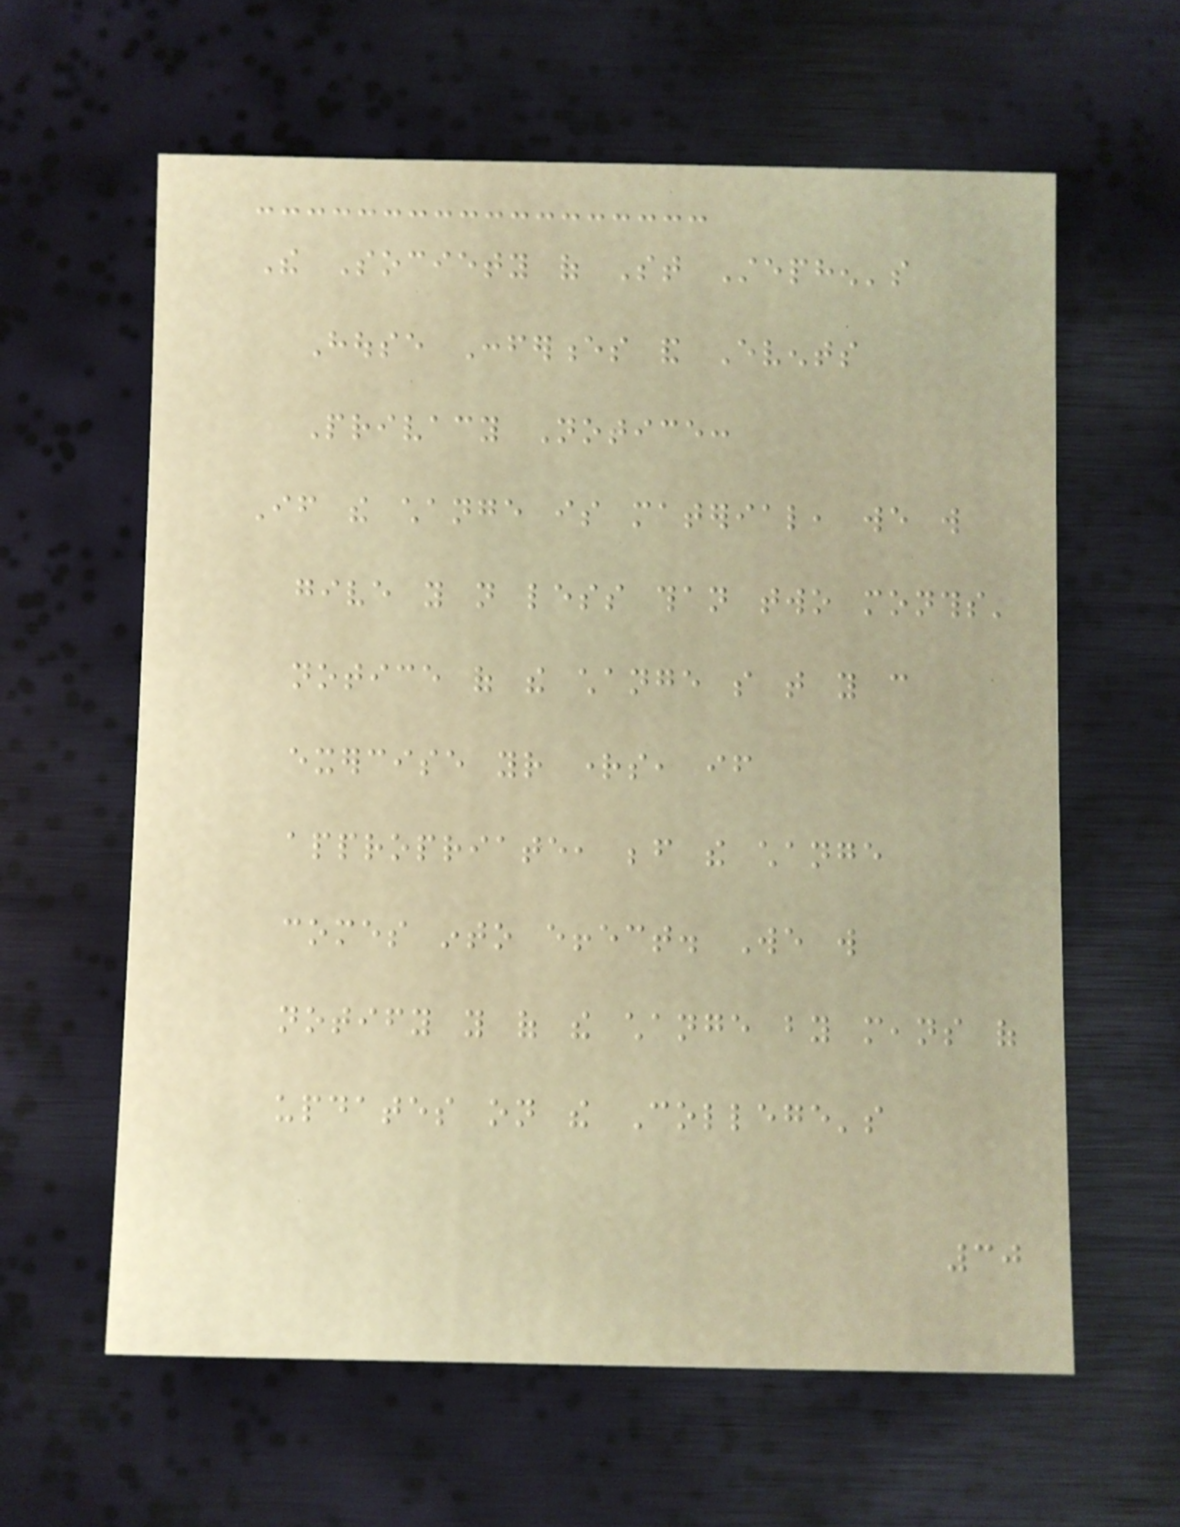The Society of St Stephen's
House Conferences and Events
Privacy Notice:
If the change is material, we will
give you not less than two months'
notice of the change so that you can
exercise your rights, if
appropriate, before the change
comes into effect. We will
notify you of the change by means of
updates on the College's
30
